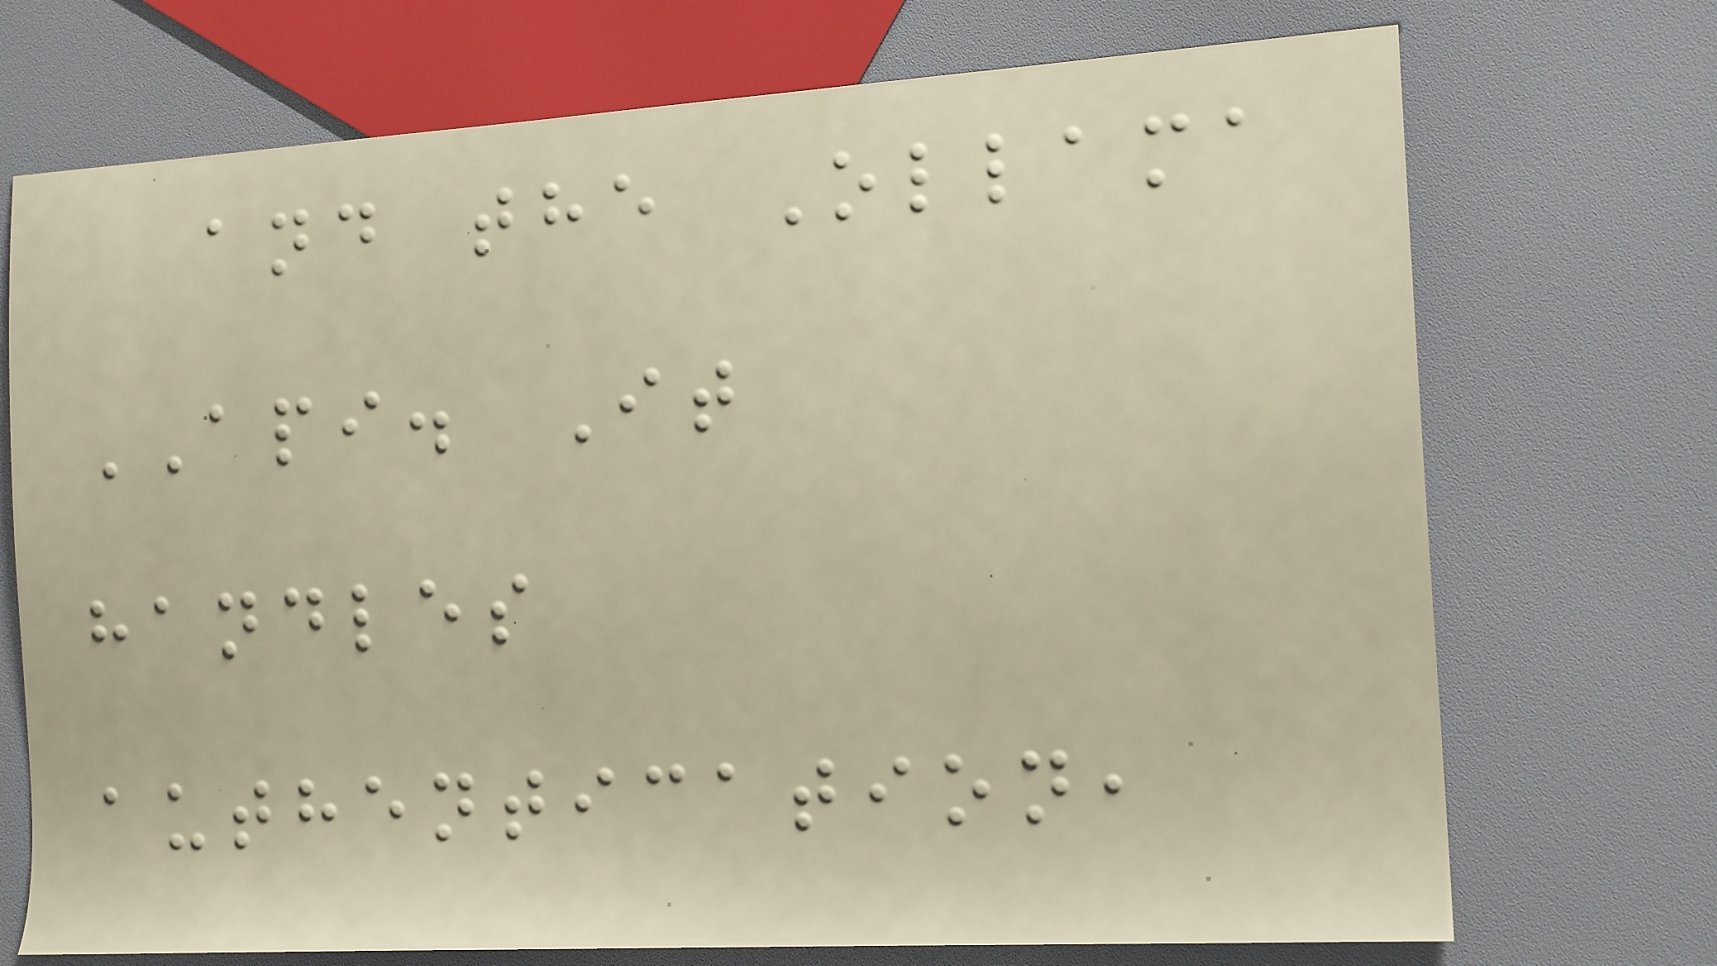and the Ollama
API. It
handles
authentication,
